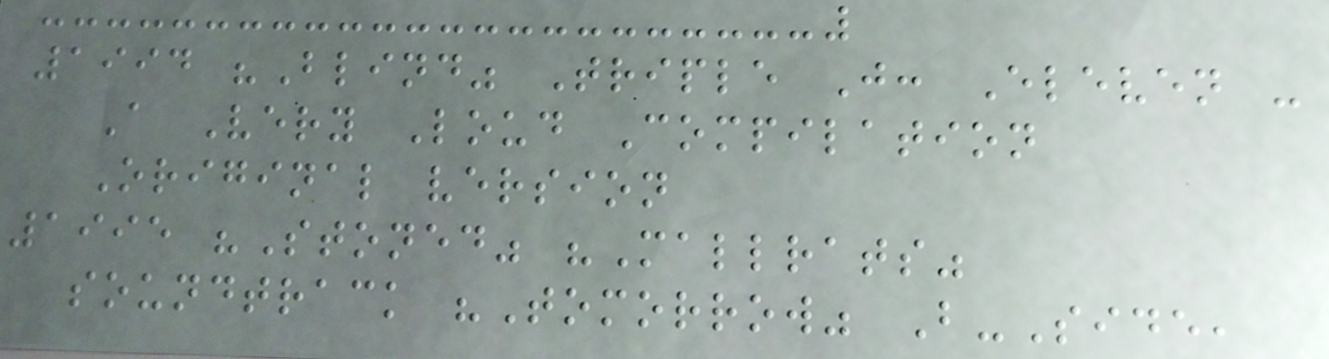1994 "Blind" Triple J: Eleven -
A Very Loud Compilation
Original version
1995 "Stoned" "Mallrats"
soundtrack "Tomorrow" B-Side,
